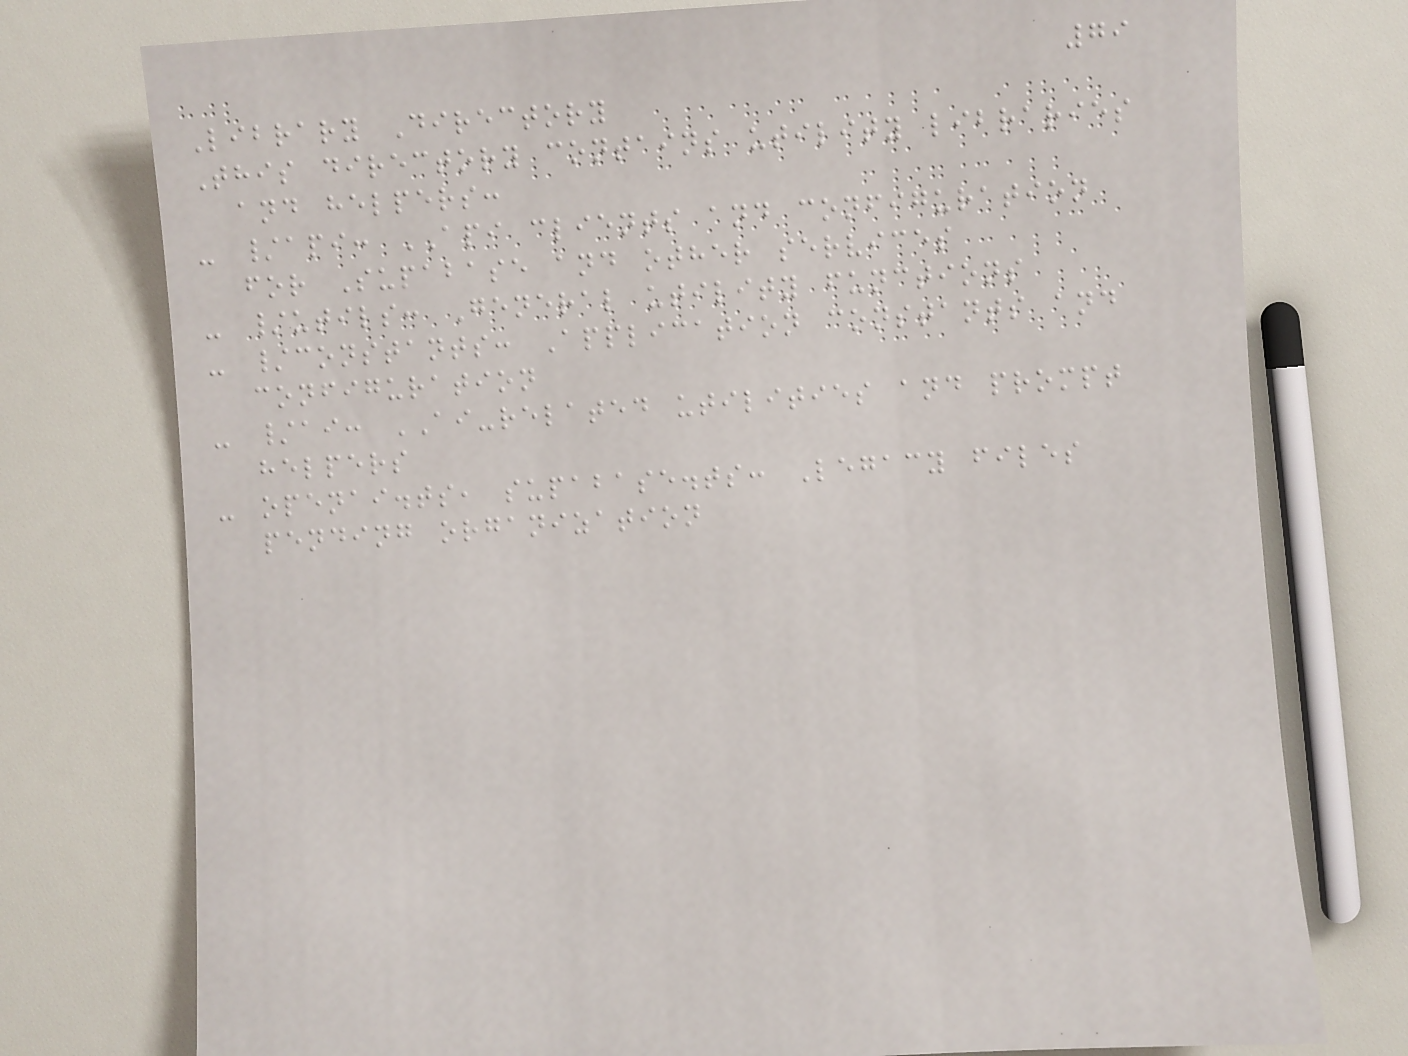79
Library Directory
This directory contains utility libraries
and helpers:
- /api: API clients and configuration
for Supabase and other services
- /utils: General utility functions
- /constants: Application constants and
configuration
- /ai: AI-related utilities and prompt
helpers
- openai.ts, supabase.ts: Legacy files
pending organization
